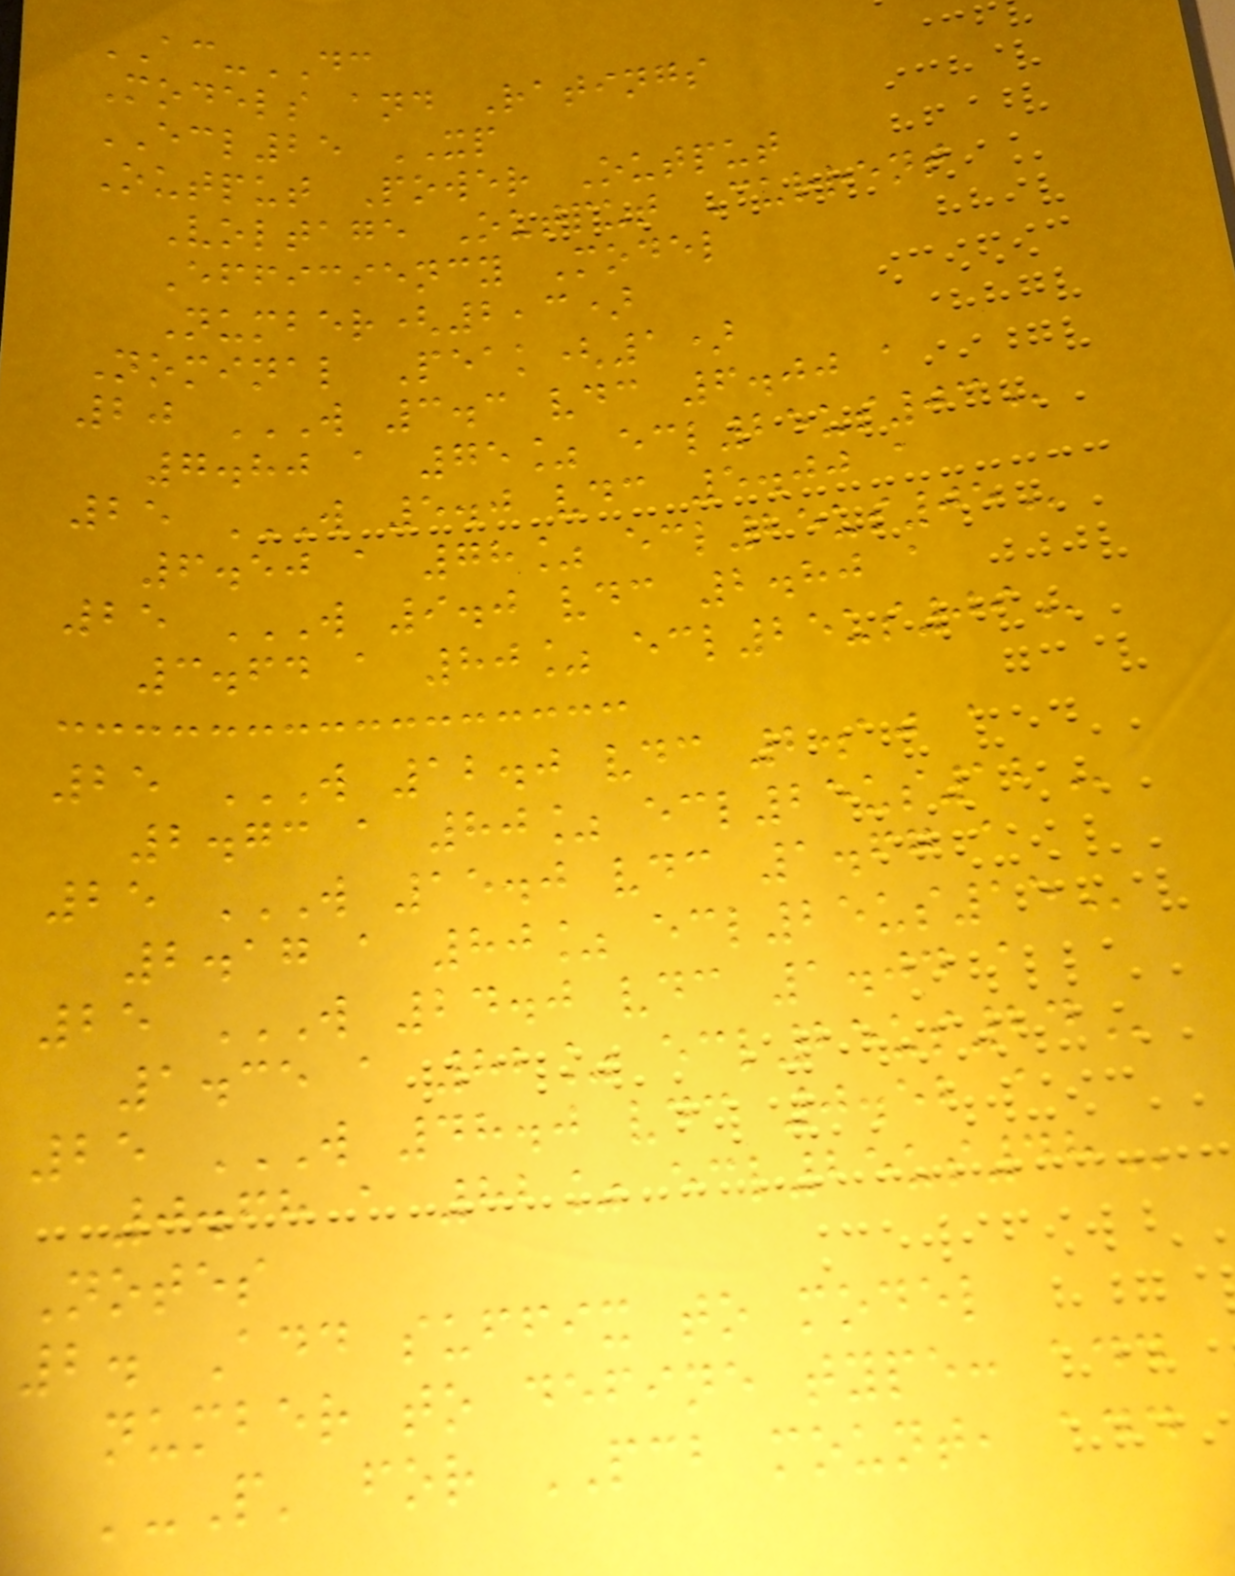AC-DC
Models and Ratings
ECL25 XP
Output Power Output
Voltage Output Current
Efficiency Model
Number(2,3)
Nominal Peak(1)
20 W 3.3 VDC 6.00 A
7.80 A 75% ECL25US03
25 W 5.0 VDC 5.00 A
6.50 A 78% ECL25US05
25 W 9.0 VDC 2.80 A
3.64 A 80% ECL25US09
25 W 12.0 VDC 2.10 A
2.73 A 80% ECL25US12
25 W 15.0 VDC 1.67 A
2.17 A 80% ECL25US15
25 W 24.0 VDC 1.04 A
1.35 A 82% ECL25US24
25 W 48.0 VDC 0.52 A
0.68 A 82% ECL25US48
Notes
2. Add suffix to model
number to define type: add
'-P' for PCB mount, add
